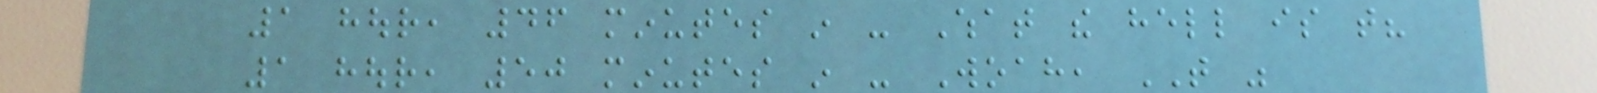1 hour, 46 minutes in - What the hell is that?
1 hour, 50 minutes in - Woah, THAT was
